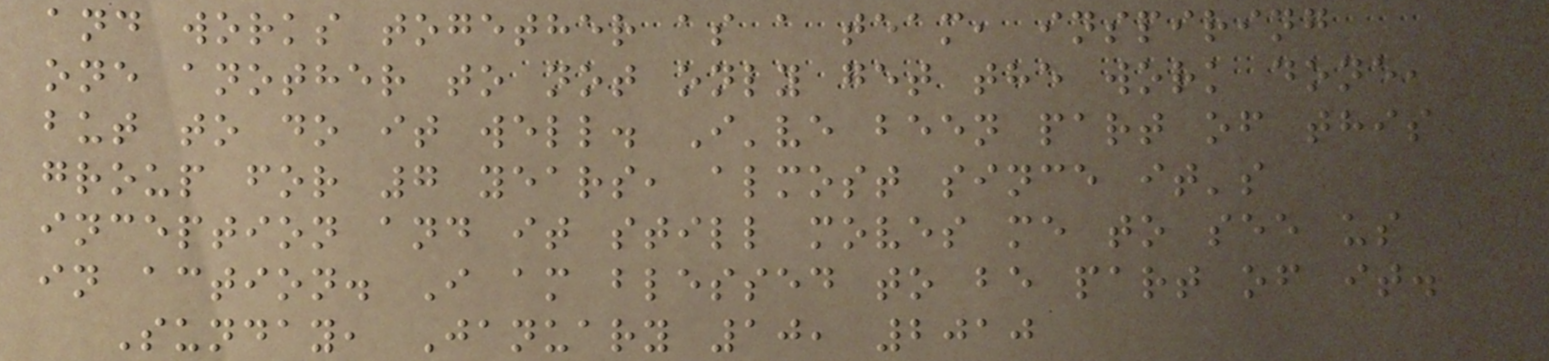and works together as a team, inspiring
one another to not only get the work done,
but to do it well. I've been part of this
group for 7 years, almost since it's
inception and it still moves me to see us
in action. I am blessed to be part of it.
Sunday, January 10, 2010
